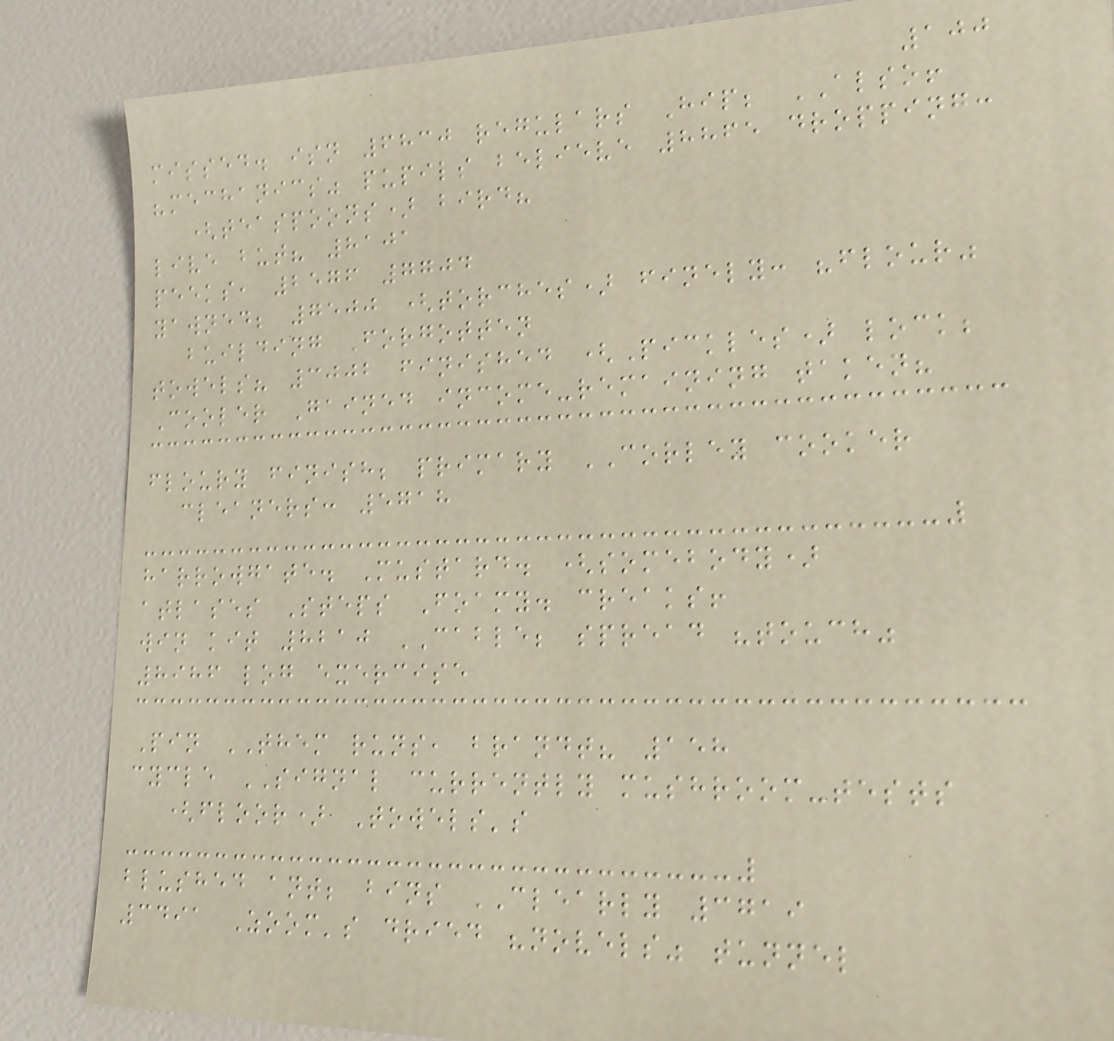100
missed. isn 6830 regulars Hip; ALSO!
"mechanics" pupils believe 8865 dropping:
(teaspoons) bird?
live but? 8101
peeks, 2576 7704
yawned; 7500 (torches) finely: "flour"
building Forgotten
towels? 3002 finished (Pickles) lock;
Cooler Gained income-remaining taken?
floury finish; primary CORLEY cooker
cleaners: 5718
harrowgate. Mustard. (somebody)
atlases Steps Foamy. creaks!
win kit 8210 CABLE; spread "touch"
8986 log exercise
Pin THEM runs, brandt? 158
cycle SIGNAL currently mushroom-tests
(floor) Towels's
blushed ant; bins CLEARLY 3719
3491 Zoom's dried "novels" tunnel
